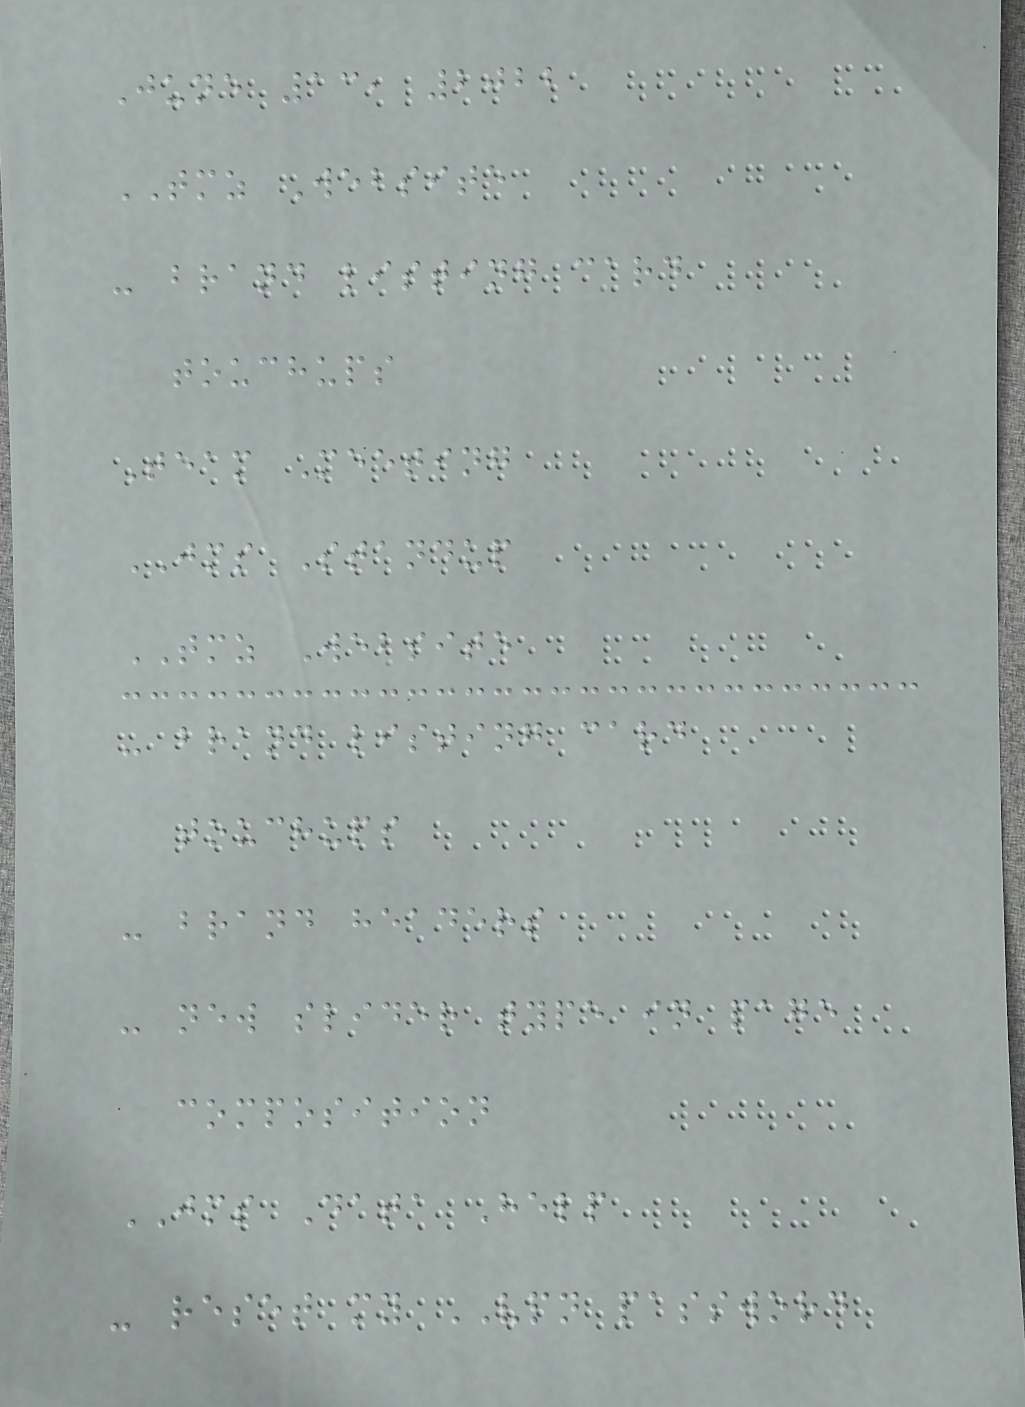June 13, 2022
TMZ Website
- brand listing card
touchups
Team Meeting
JMS Standup
TMZ Website
- brand listing card
touchups
- brand headers
- new slider type in page
composition
JMS Data Help
- reset my VPN password
